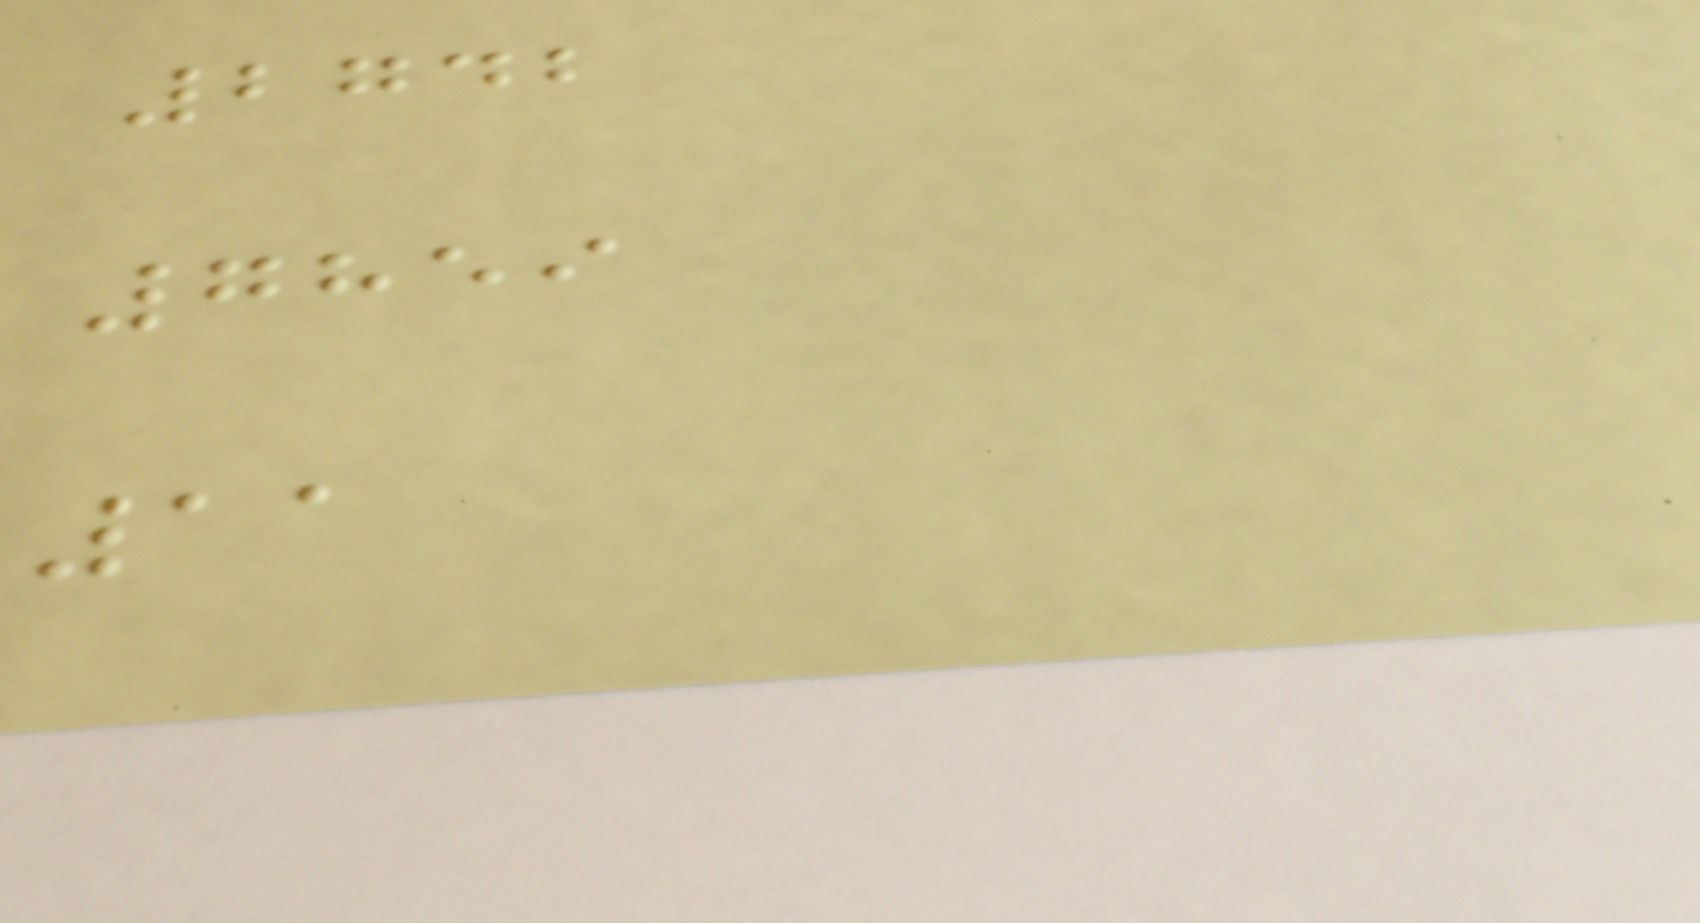2742
7859
11
